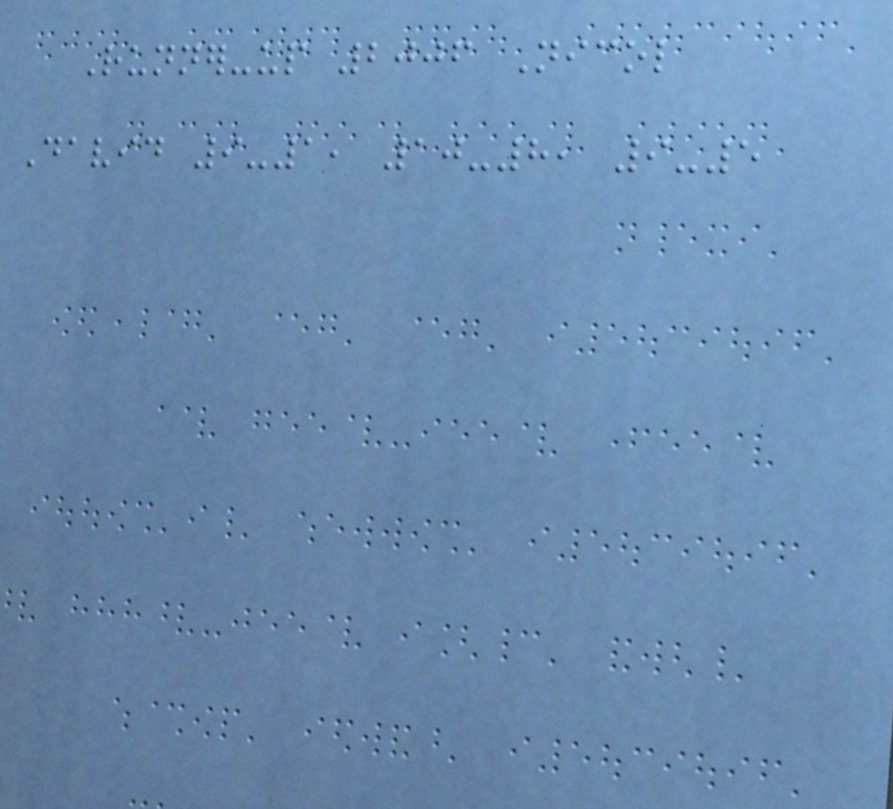Runner-up 2006 Nicol
David 9-1, 10-8, 9-5
